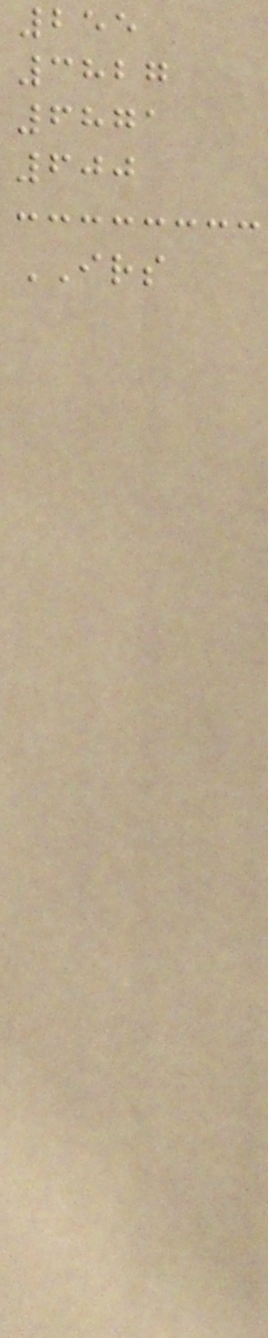255
3827
6871
600
IRS
